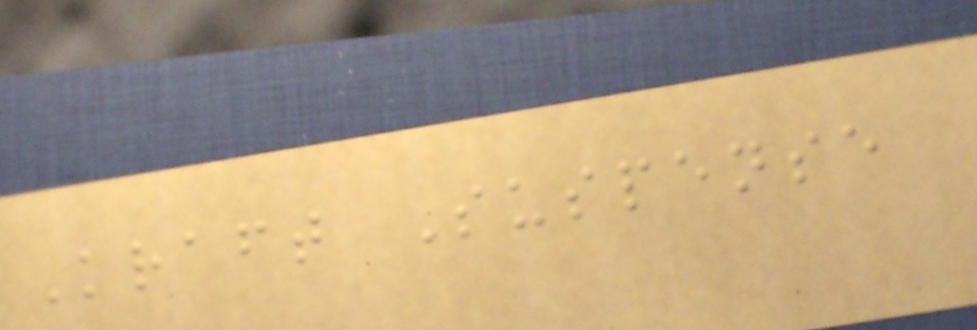Kraft Suspense
